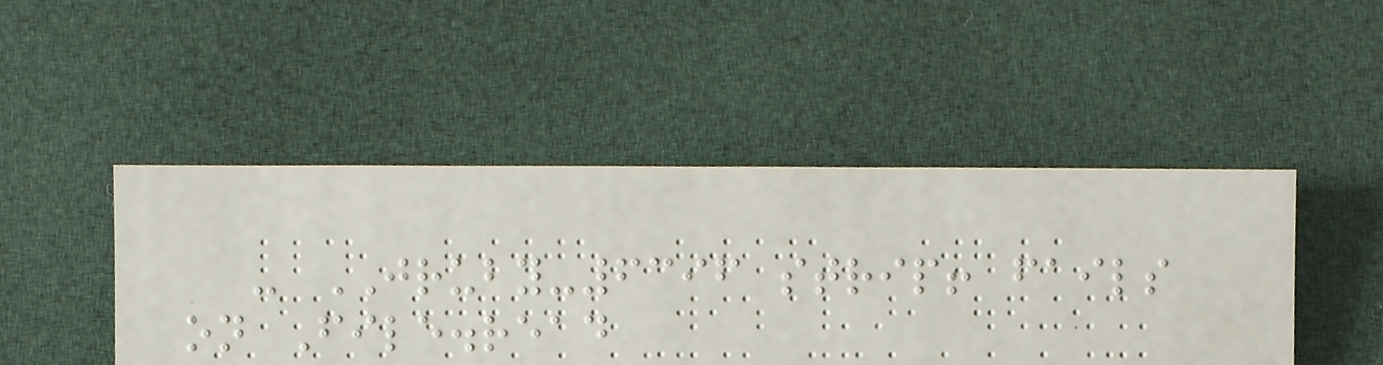- JRUBY-6396 strip! fails
on File.read
